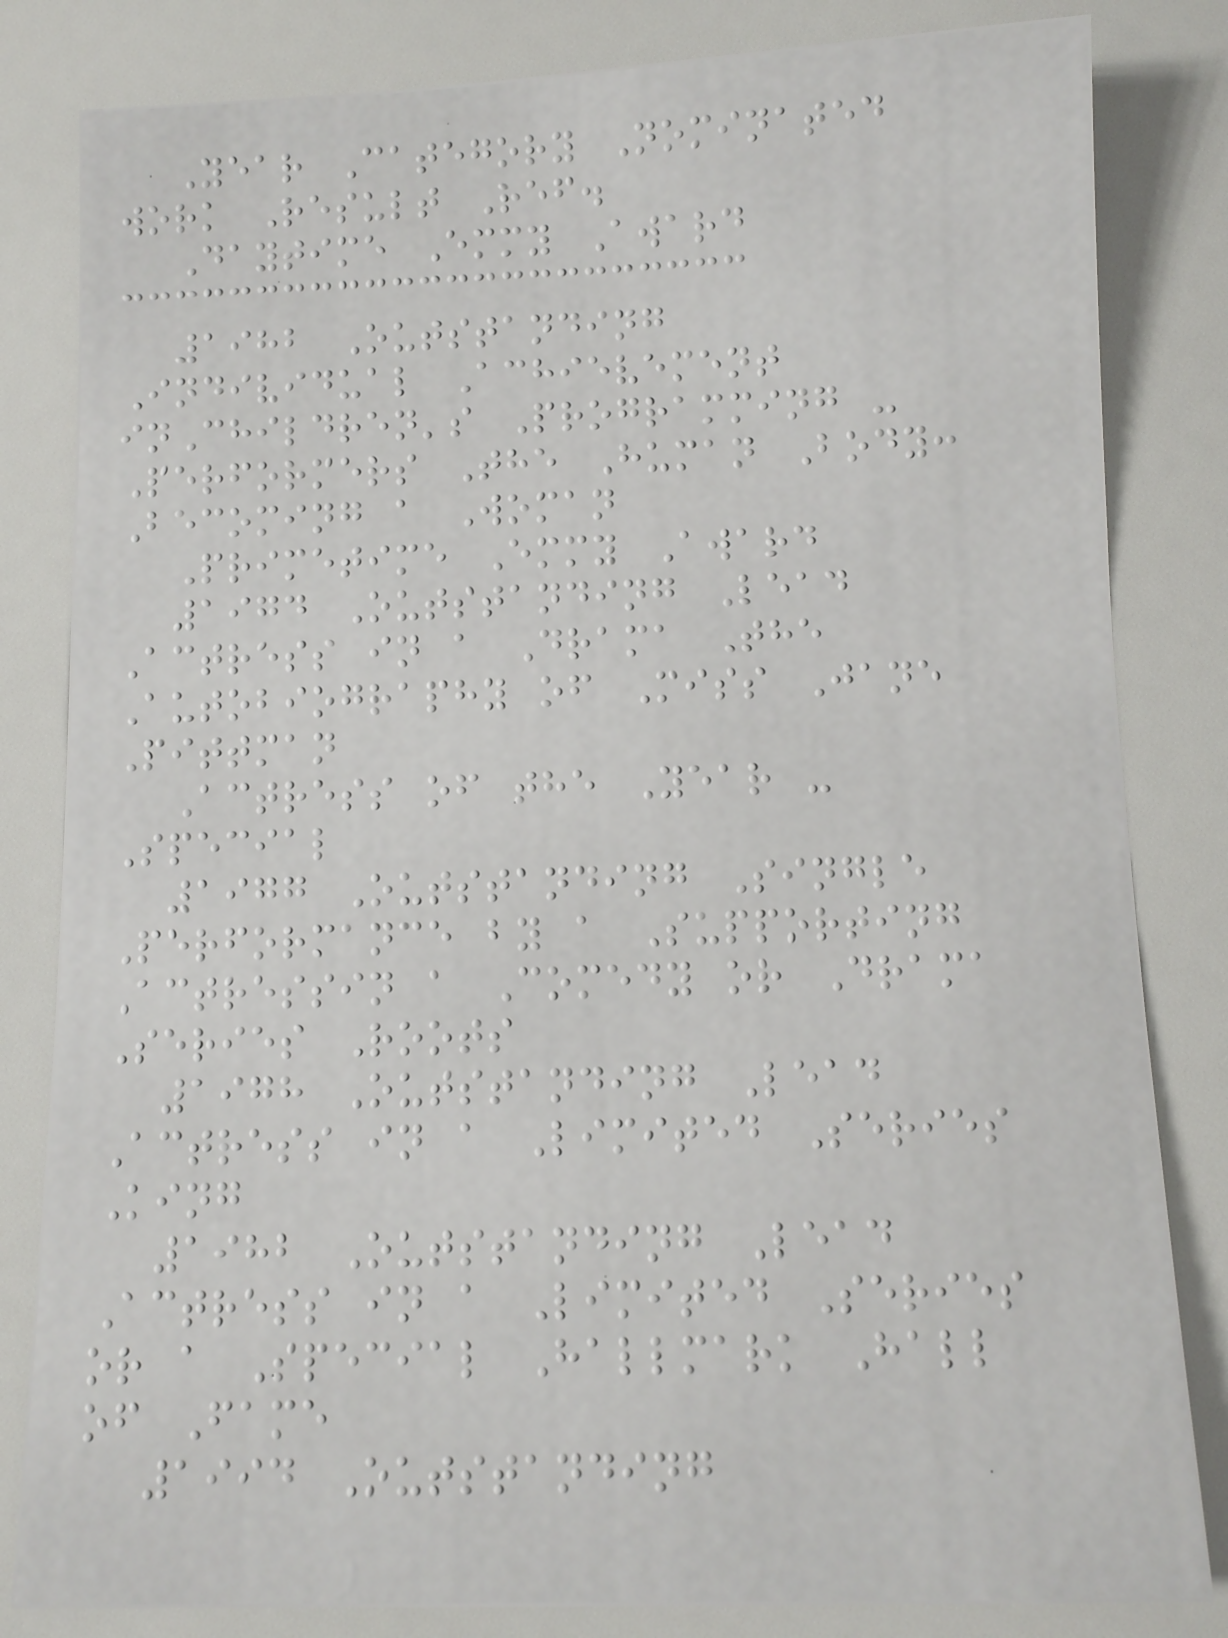Year Category Nominated
work Result Ref.
Daytime Emmy Award
1982 Outstanding
Individual Achievement
inChildren's Programming -
Performers The Human Body:
Becoming a Woman
Primetime Emmy Award
1974 Outstanding Lead
Actress in a Drama The
Autobiography of Miss Jane
Pittman
Actress of the Year -
Special
1977 Outstanding Single
Performance by a Supporting
Actressin a Comedy or Drama
Series Roots
1978 Outstanding Lead
Actress in a Limited Series
King
1982 Outstanding Lead
Actress in a Limited Series
or a Special Hallmark Hall
of Fame
1994 Outstanding
